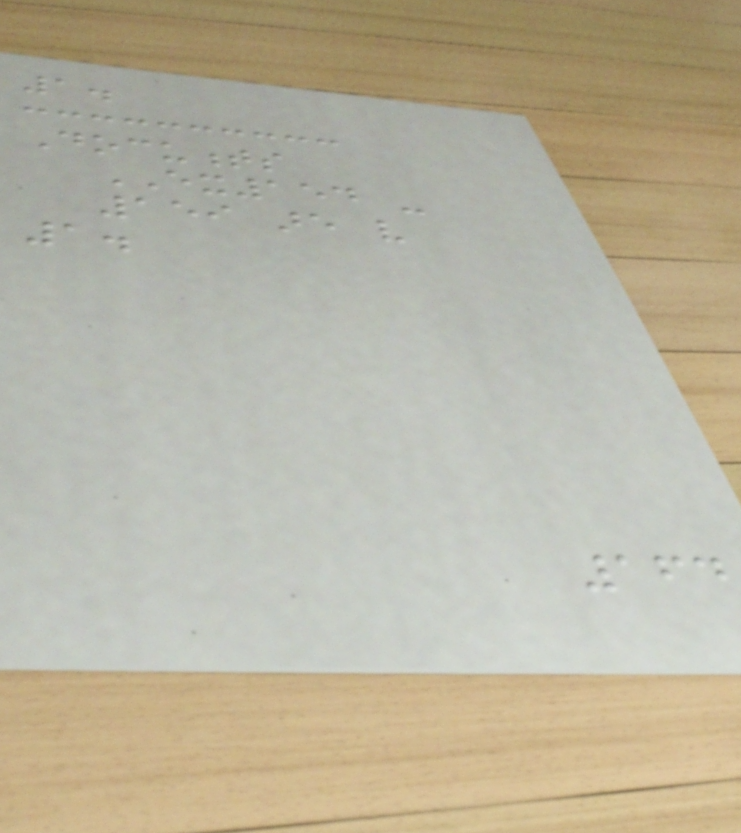1.
Documents
EX154 -
159 are very
1.
164
